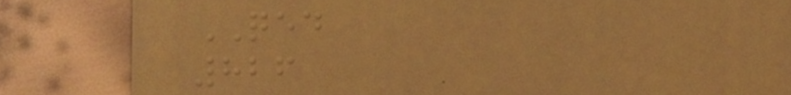QED
826
